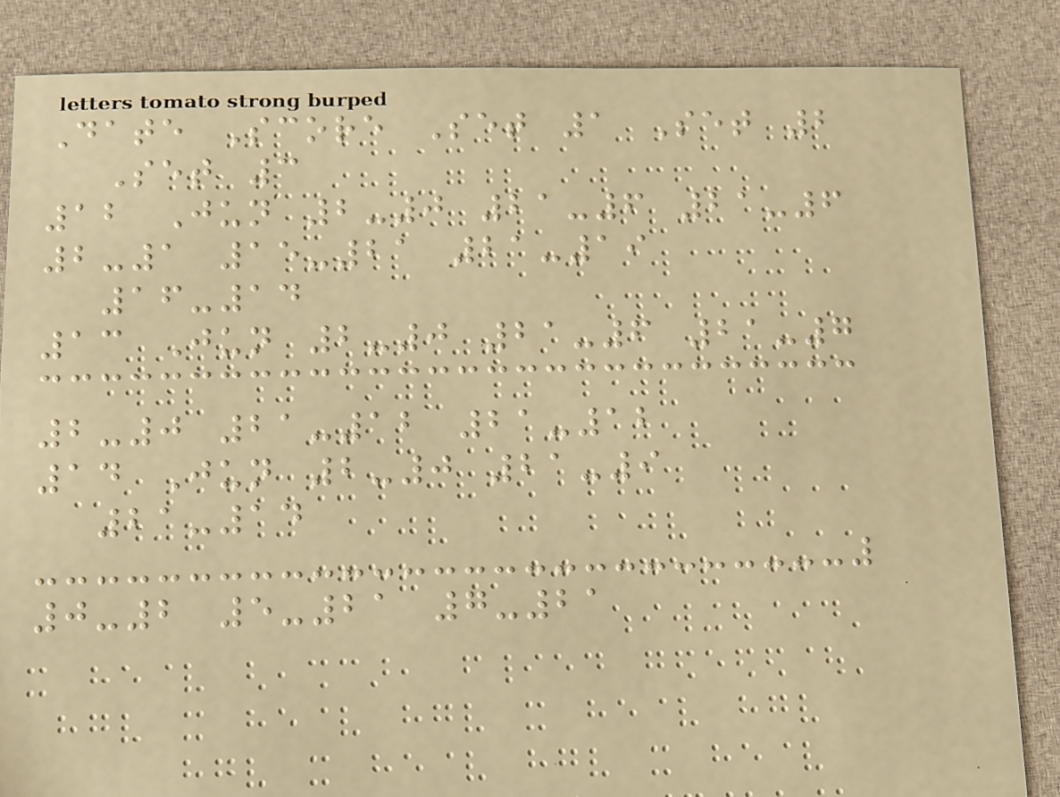Date Score Set 1 Set 2
Set 3
12 Jun 2-0 21-6 21-6
2-1 15-21 21-19
16-14
13 Jun 2-0 21-6 21-7
2-0 21-12 21-12
14 Jun 2-0 21-9
21-14
0-2 5-21 7-21
